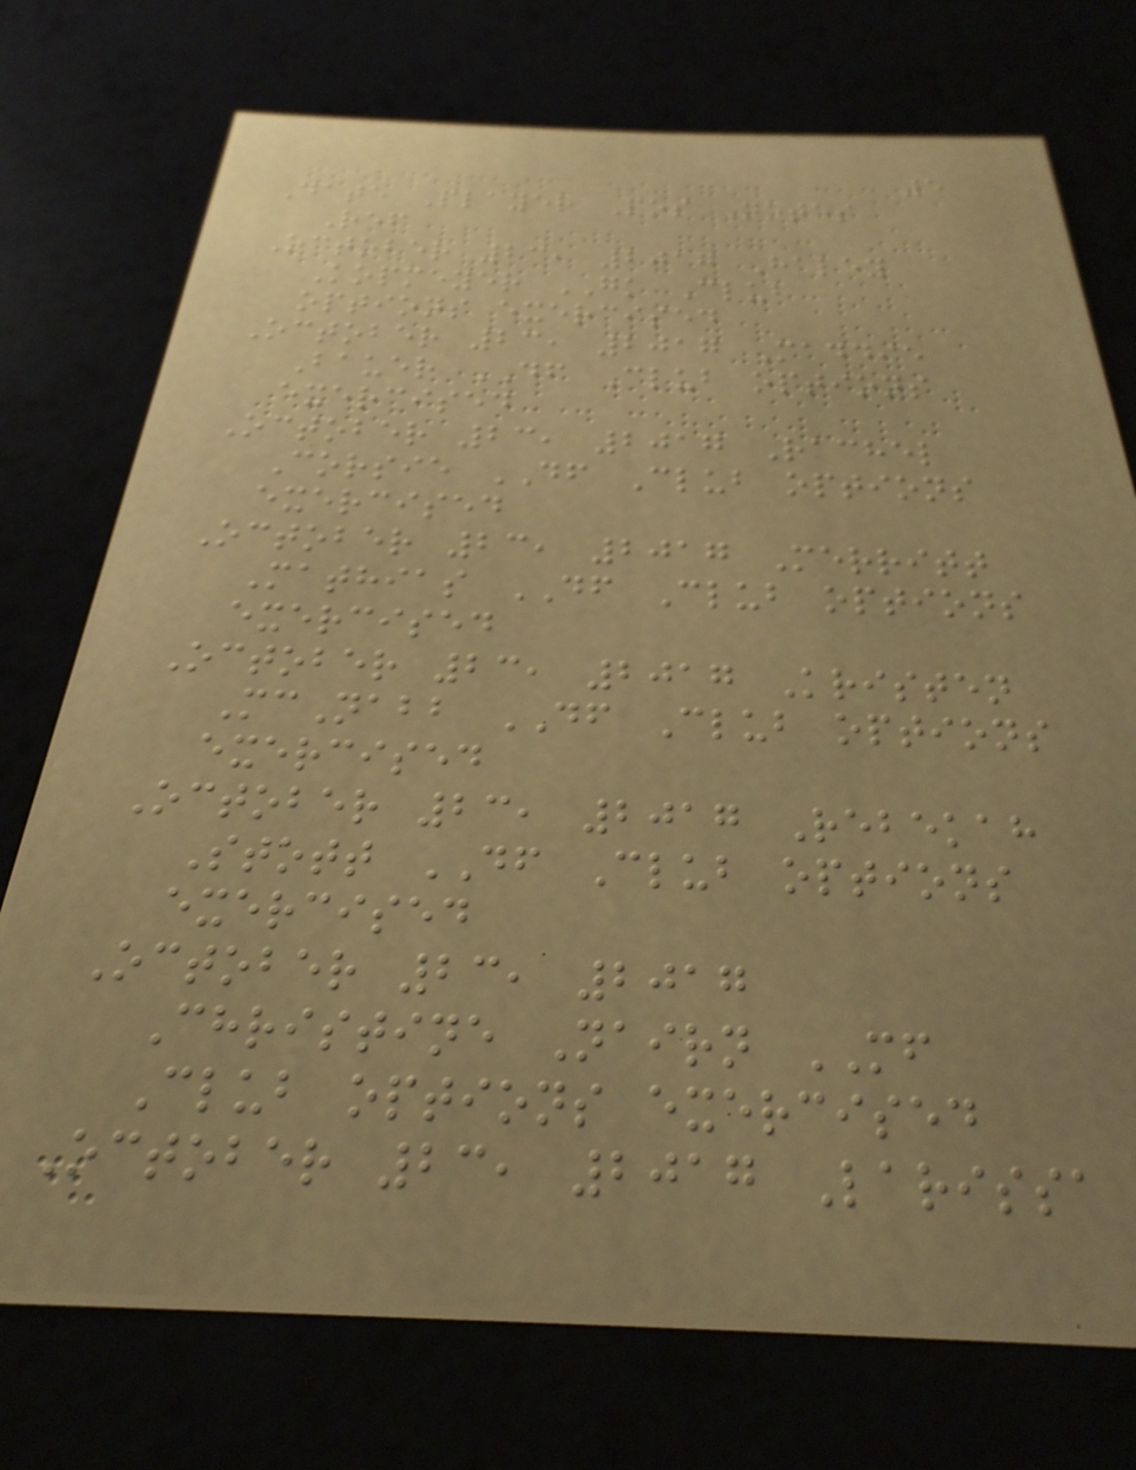5
Date Player Pos Notes
Ref
October 23, 2017 Haley
Kopmeyer GK Club
options exercised
October 23, 2017 Maddie
Bauer DF Club options
exercised
October 23, 2017 Rachel
Corsie DF Club options
exercised
October 23, 2017 Merritt
Mathias DF Club options
exercised
October 23, 2017 Kristen
McNabb DF Club options
exercised
October 23, 2017 Rebekah
Stott DF Club options
exercised
October 23, 2017
Christine Nairn MF
Club options exercised
October 23, 2017 Larissa
